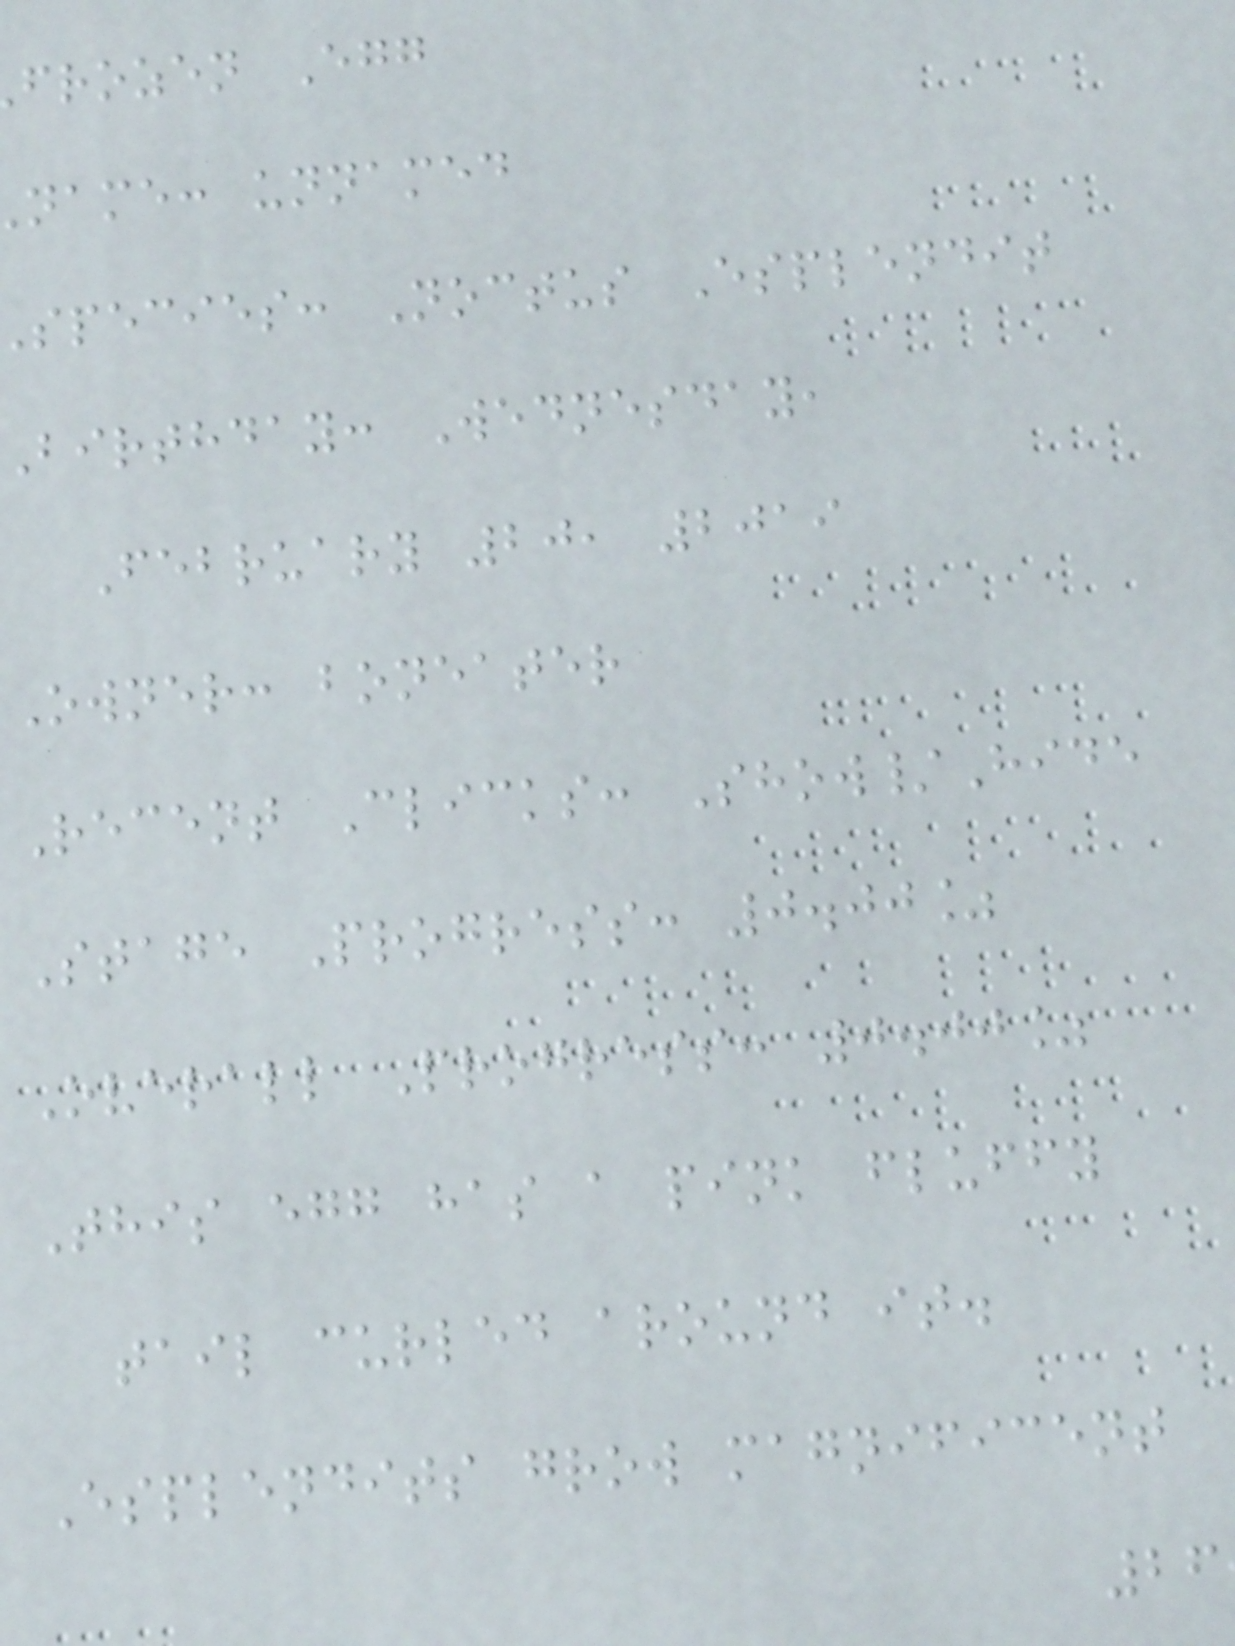frozen Egg
name: unnamed
species: Noctus Esplendit
birthday: Wednesday,
February 20, 2019
Owner: boneater
Recent Clicks: Show/Hide
Stage Progress: 0.00%
Overall Progress: 0.00%
This egg has a pink fluffy
tail curled around it.
Esplendits grow magnificent
